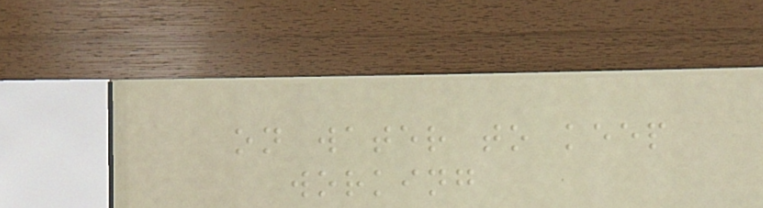on water to keep
working
